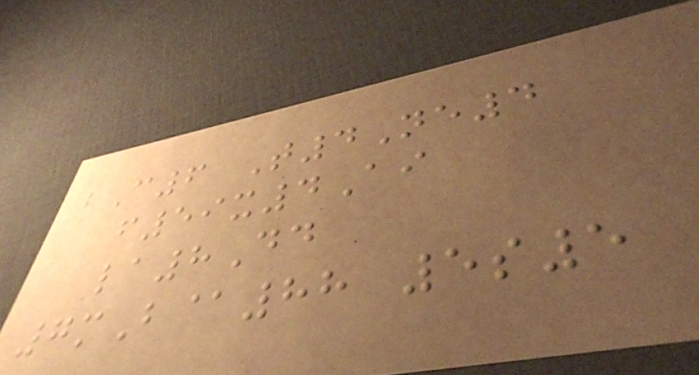bC6 T4Ne4
f59x4Ai
la8Dd
7mB@88 5s5
